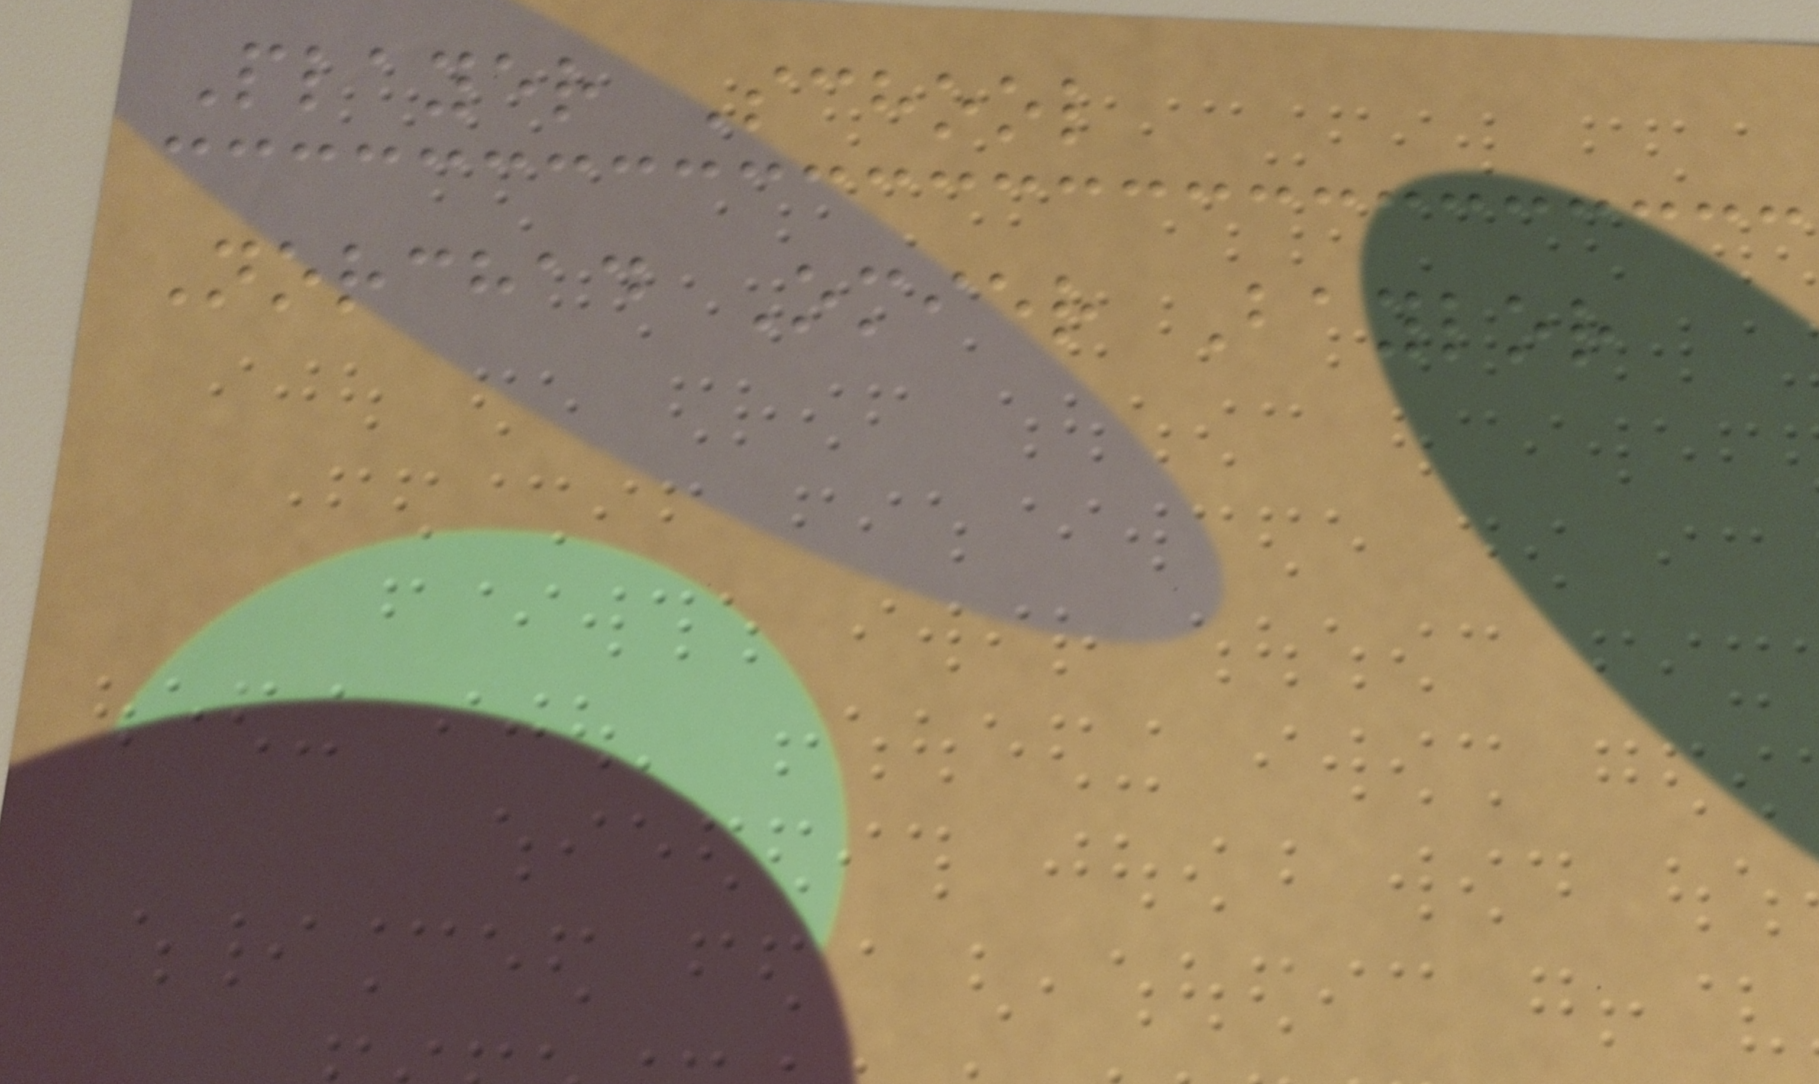Player School
Norchad Omier Baylor
